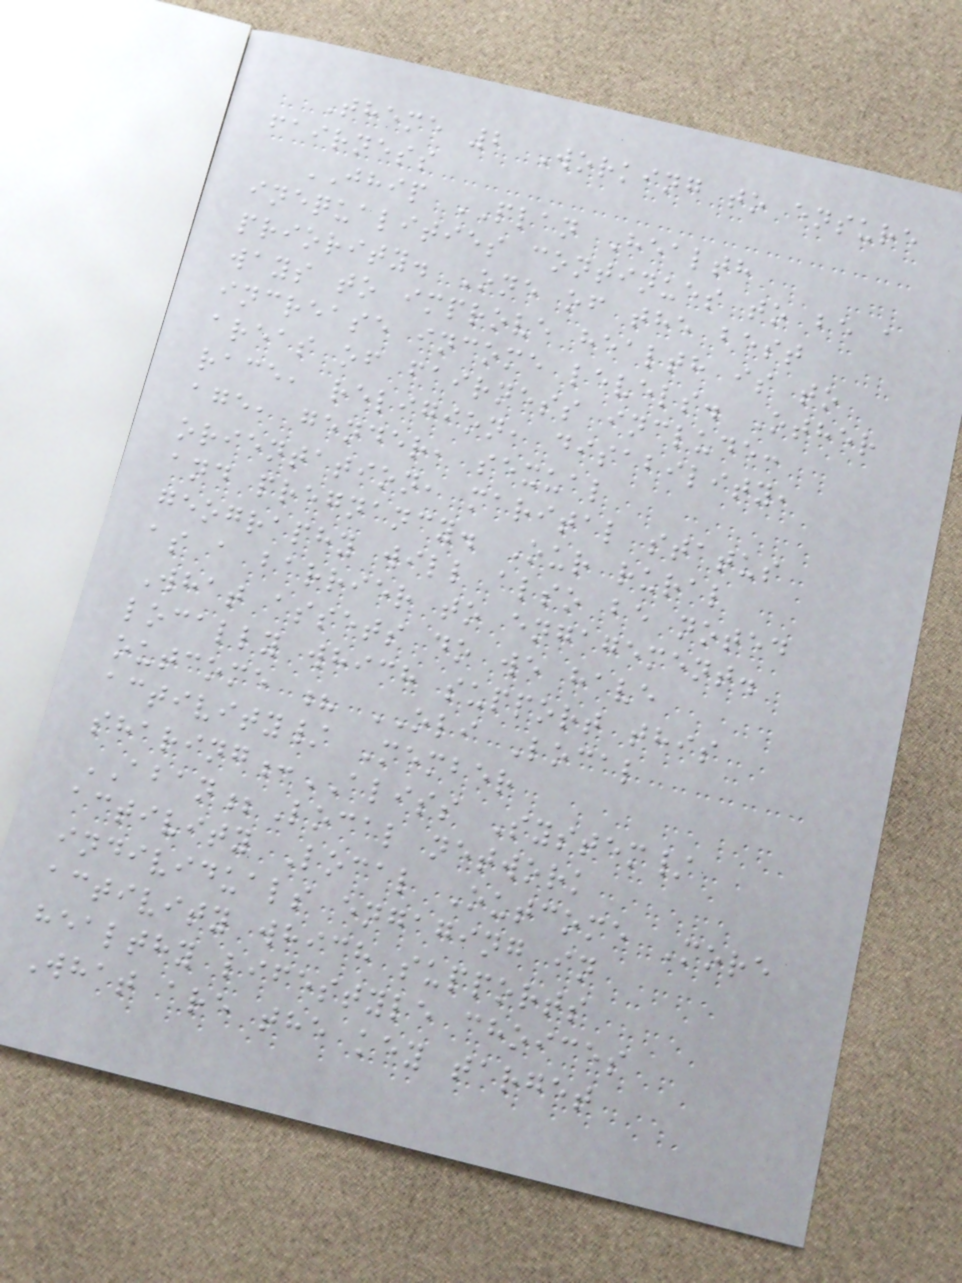Theme 2 Working to ensure
fairness
JHIP PLAN Health
inequalities continues to be a
priority. One of the best
ways to improve health is to
increase income levels. Other
areas of fairness include:
race, religion, disability,
age, gender, sexual
orientation, marital status
and pregnancy. Our rural
geography will also be noted
as a barrier to engagement.
What assets do we have
locally which support this
outcome ? OLI Local
activity/ Member
sharing:ALISS System/
ABAN;Local network
activity Local Outcome More
individuals engaging in
activity which supports
healthy lifestyle choices
What are the key target
